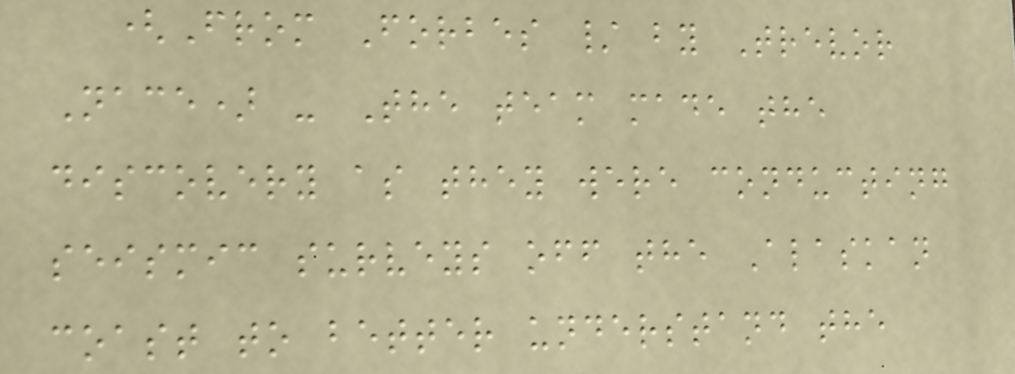(From Forbes / by Trevor
Nace) - The team made the
discovery as they were conducting
seismic surveys off the Alaskan
coast to better understand the
